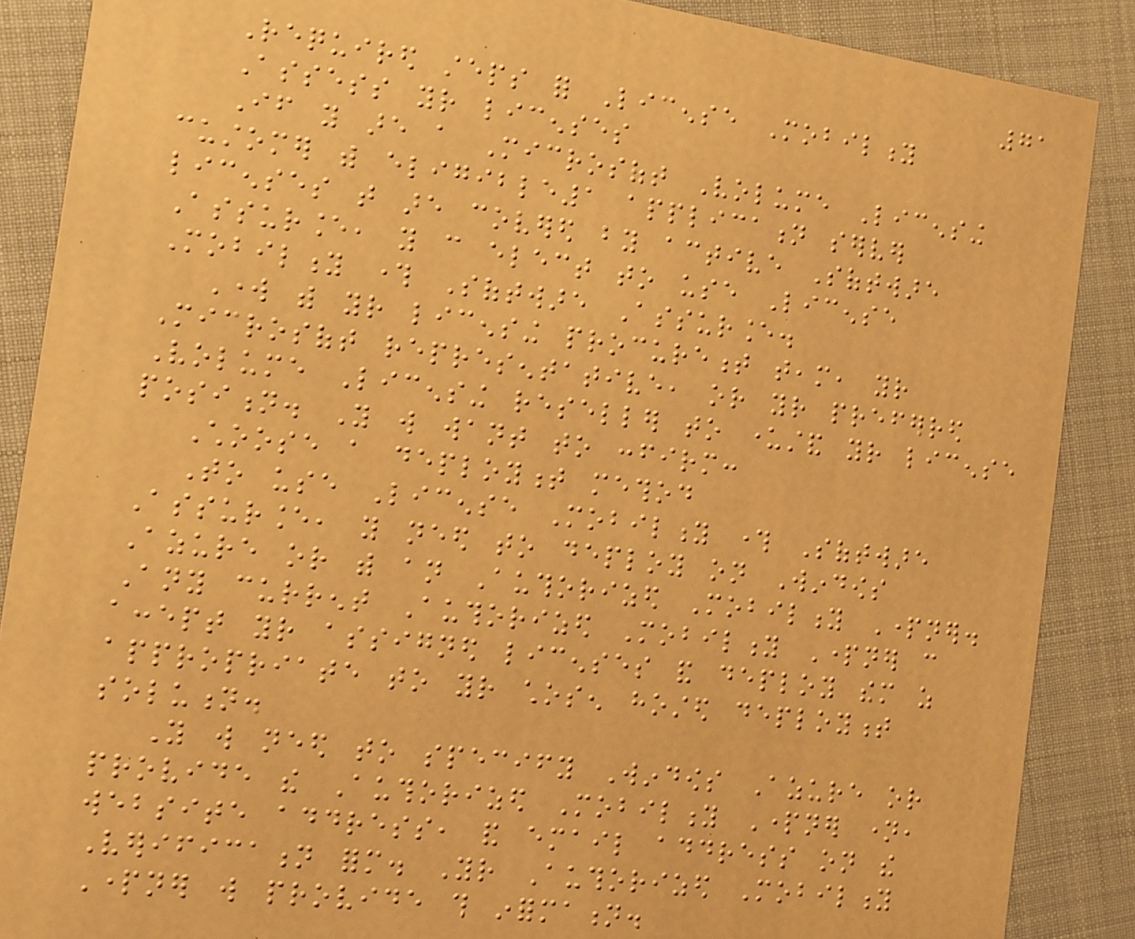71
Required steps for License Mobility
Assess your licenses
If you are a Microsoft Volume Licensing
customer with eligible1 application server
licenses that are covered by active Software
Assurance, you can elect to use License
Mobility through Software Assurance.
Work with your licensing procurement team, your
Microsoft representative, or your preferred
Volume Licensing reseller to understand your license
position. You will want to confirm:
Choose a deployment method
To use License Mobility through Software
Assurance, you need to deploy on Windows
Azure or with an Authorized Mobility Partner.
Any current Authorized Mobility Partner can
accept your assigned licenses and deploy them as
appropriate to your chosen hosted deployment
solution.
You will need to specify Windows Azure or
provide the Authorized Mobility Partner name,
website address, and email address on the
Verification form. Your Authorized Mobility
Partner will provide this information.
